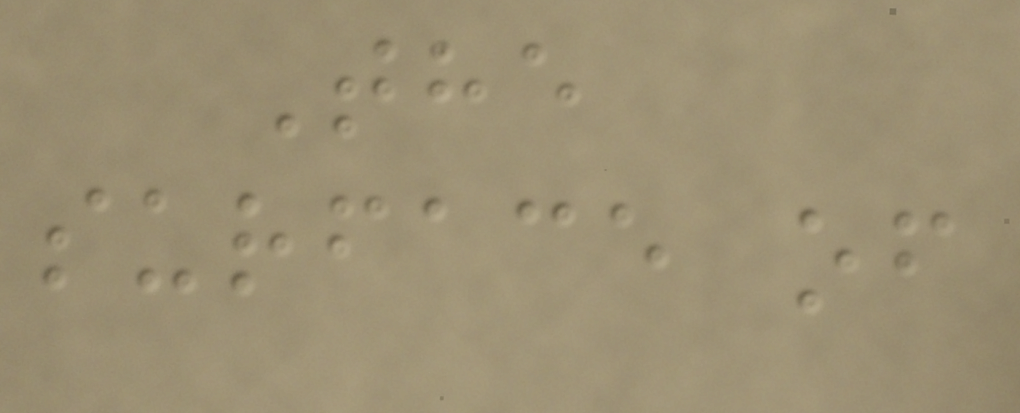The
surface of
